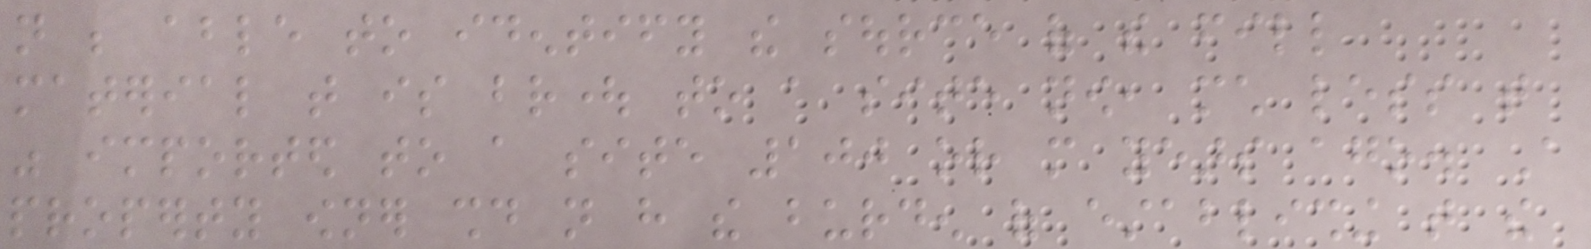not be able to identify the source of the fill
material that is brought to a site now, much less that
was imported to a site 100 or more years ago. A
property owner should not have the burden of establishing that the
